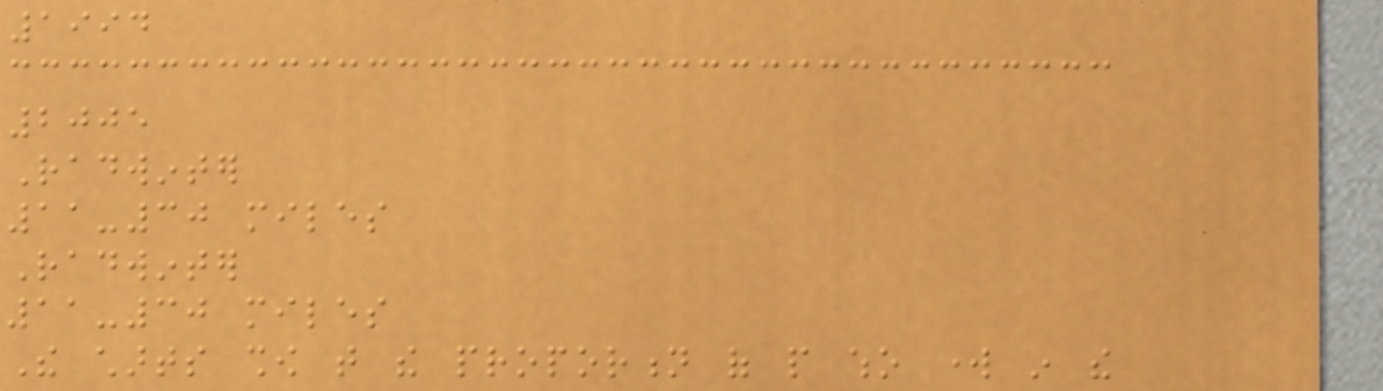1994
2005
Radwinter
11-30 miles
Radwinter
11-30 miles
The charts show that the proportion of people who work in the
